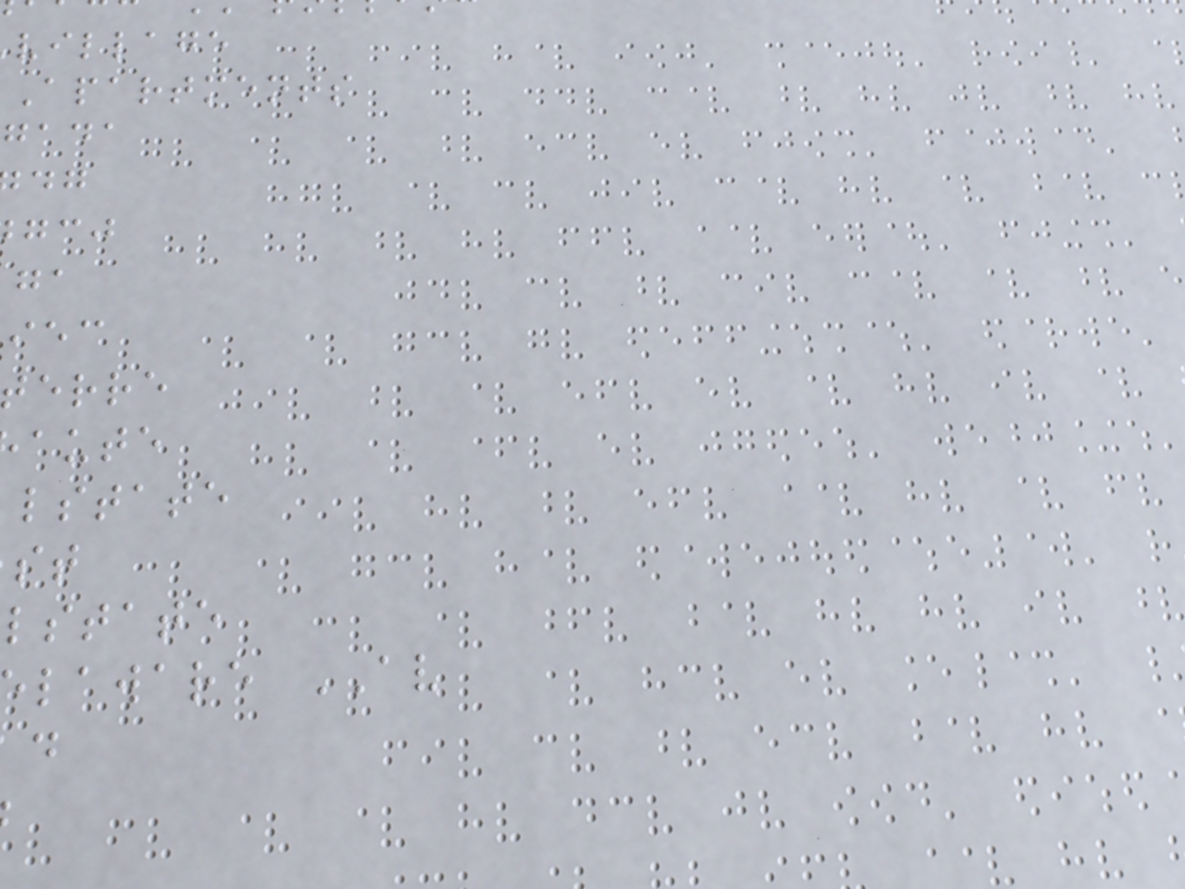village
apartments
gada
erre
aute
lstate
lstate
laware AV
